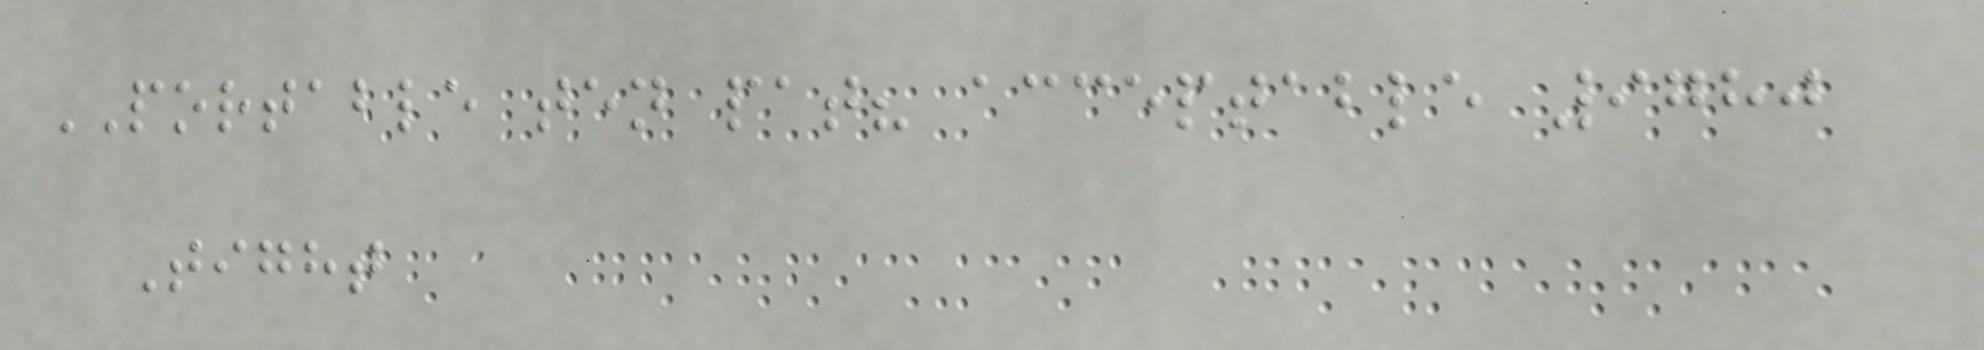PORTABLE ten pat? acceptable 9780
Tight
